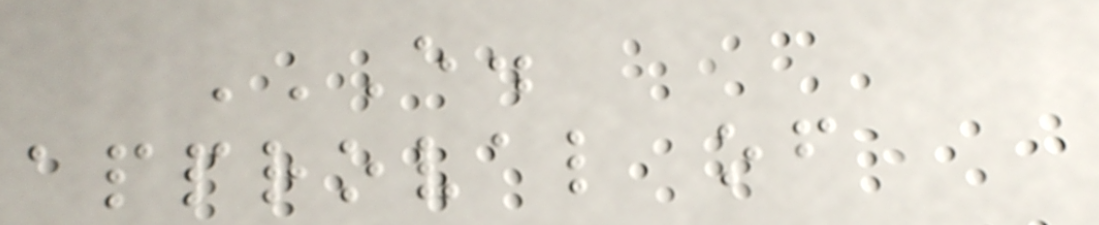E.
APPROVAL OF
